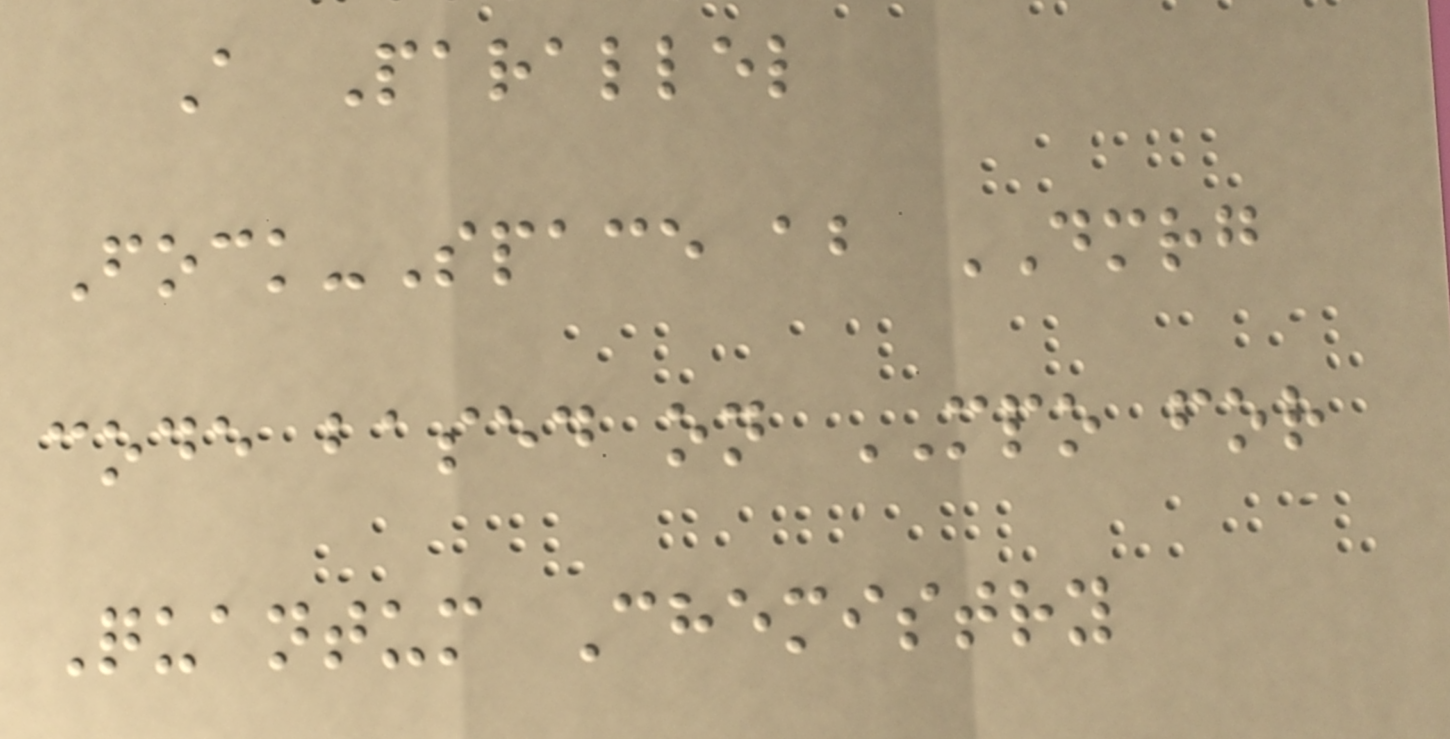A Parallel
Fock-Space ab DMRG
code based on MPO for
Quantum Chemistry
